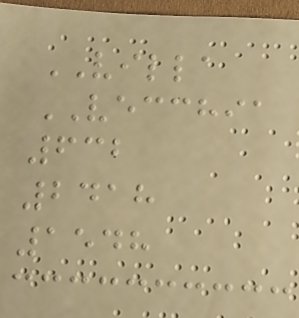VILLA
VECCHIA
632
2418
1548
